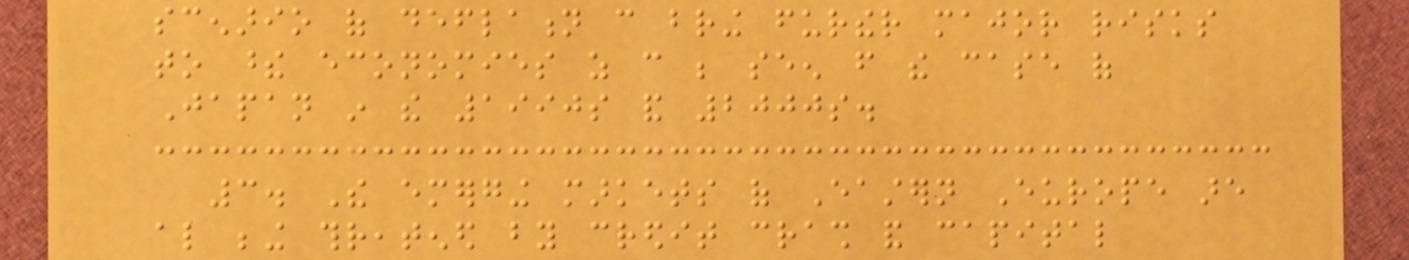scenario of deflation can bring further major risks
to these economies as can be seen from the case of
Japan in the 1990s and 2000s.
3. The emerging markets of Eastern Europe are
also being threatened by credit crash and capital
